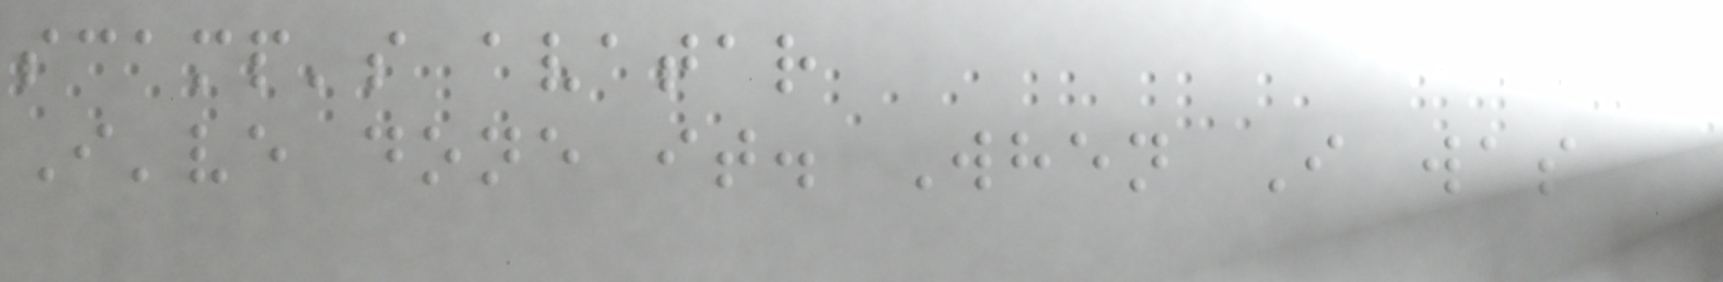scamp's avatar
I've done it. When I was
